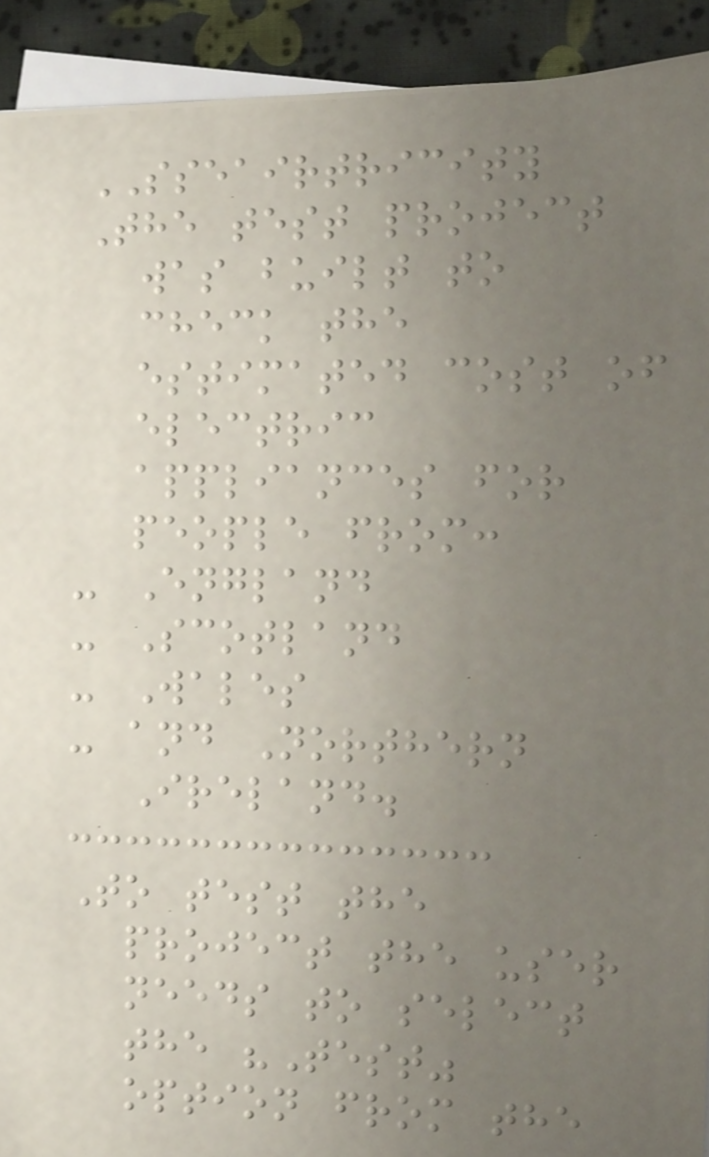SSEAIRTRICITY
The test project
was built to
check the
estimated cost of
electric
appliances for
people from:
- England
- Scotland
- Wales
- and Northern
Ireland.
To test the
project the user
needs to select
the "Test"
option from the
